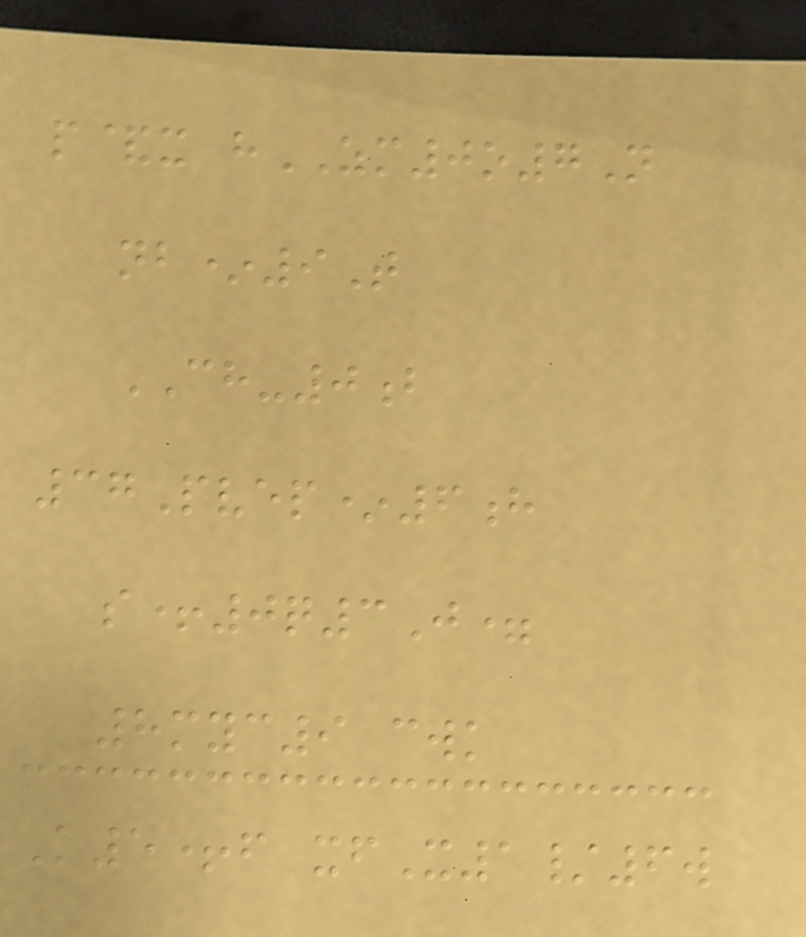p&x hZM0o7N
nb*9T
CH-0b
37Pvep*6h
s+0q3J=
8myc9 cwk
K5+f xfX1/6w
